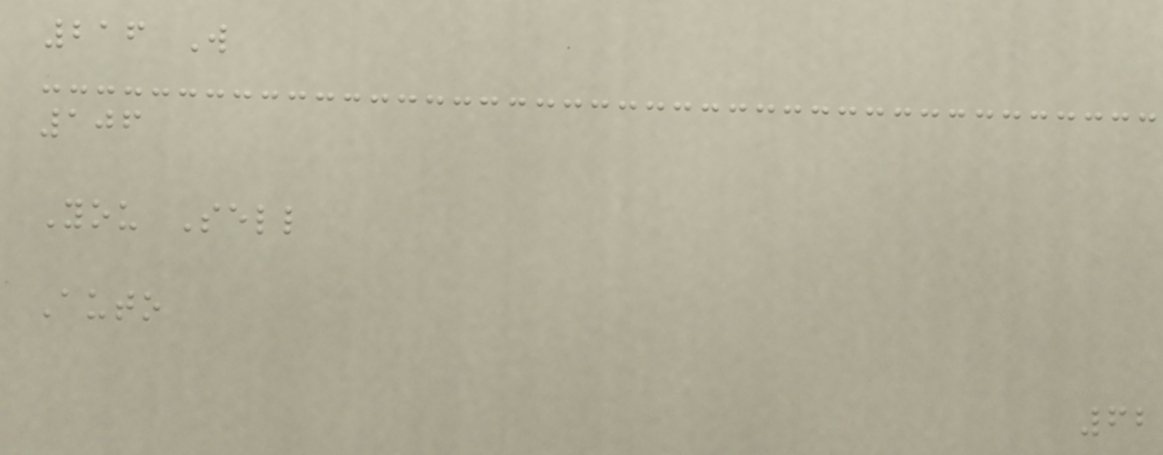216 W
106
You Sell
Auto
62
